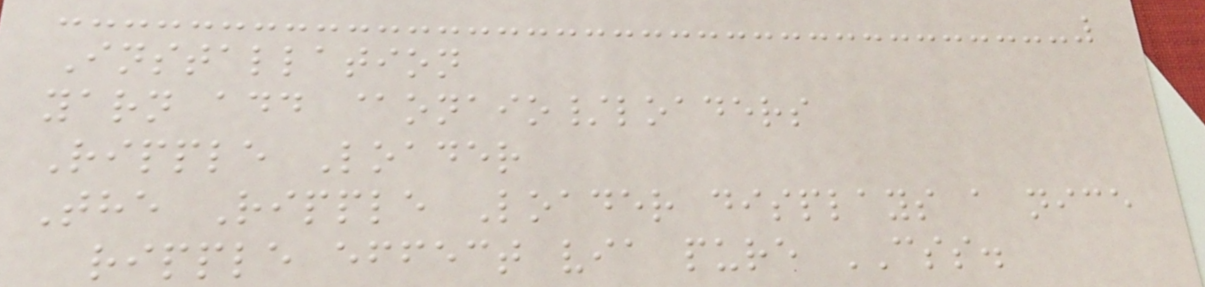Installation
yarn add @onaio/loaders
Ripple Loader
The Ripple Loader displays a nice
ripple effect via pure CSS.
